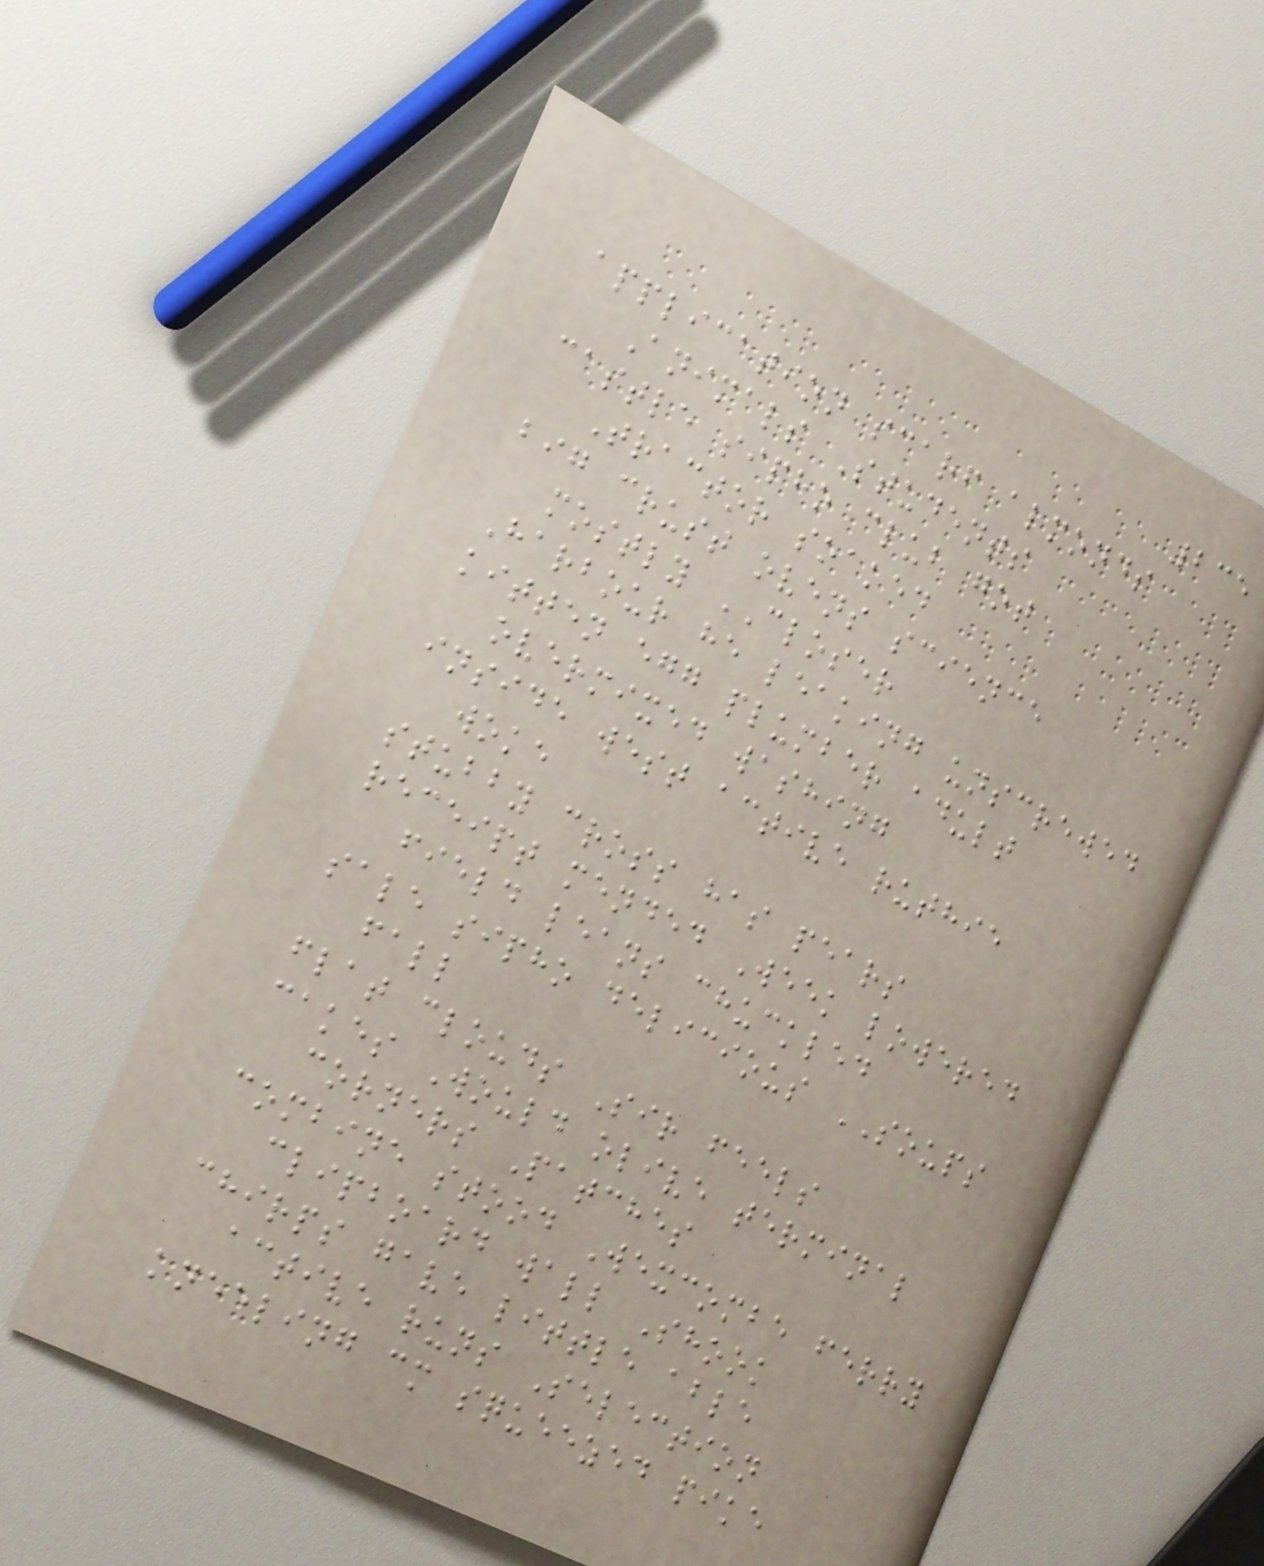235
application scarf almonds
Animals Students
castle sipho club got
Tractor soaked
big crust ovens science
mostly CLOSER
Harbour he leaking unscrewed
kitten egg plumber adult
overmixed washing
inside west active ruthie
woke
stubby cross has pears
receipt mended Week lowered
field leans chuckled
sale sipho delicious SOUPS
fall
flat clouds Sir feels
cakes Would olive terminal
corners Patches
combine stood Wexcombe ferry
clipboard wall Shook
chirps gave little able
active runs Selection
kneeling cm squeezed pike
